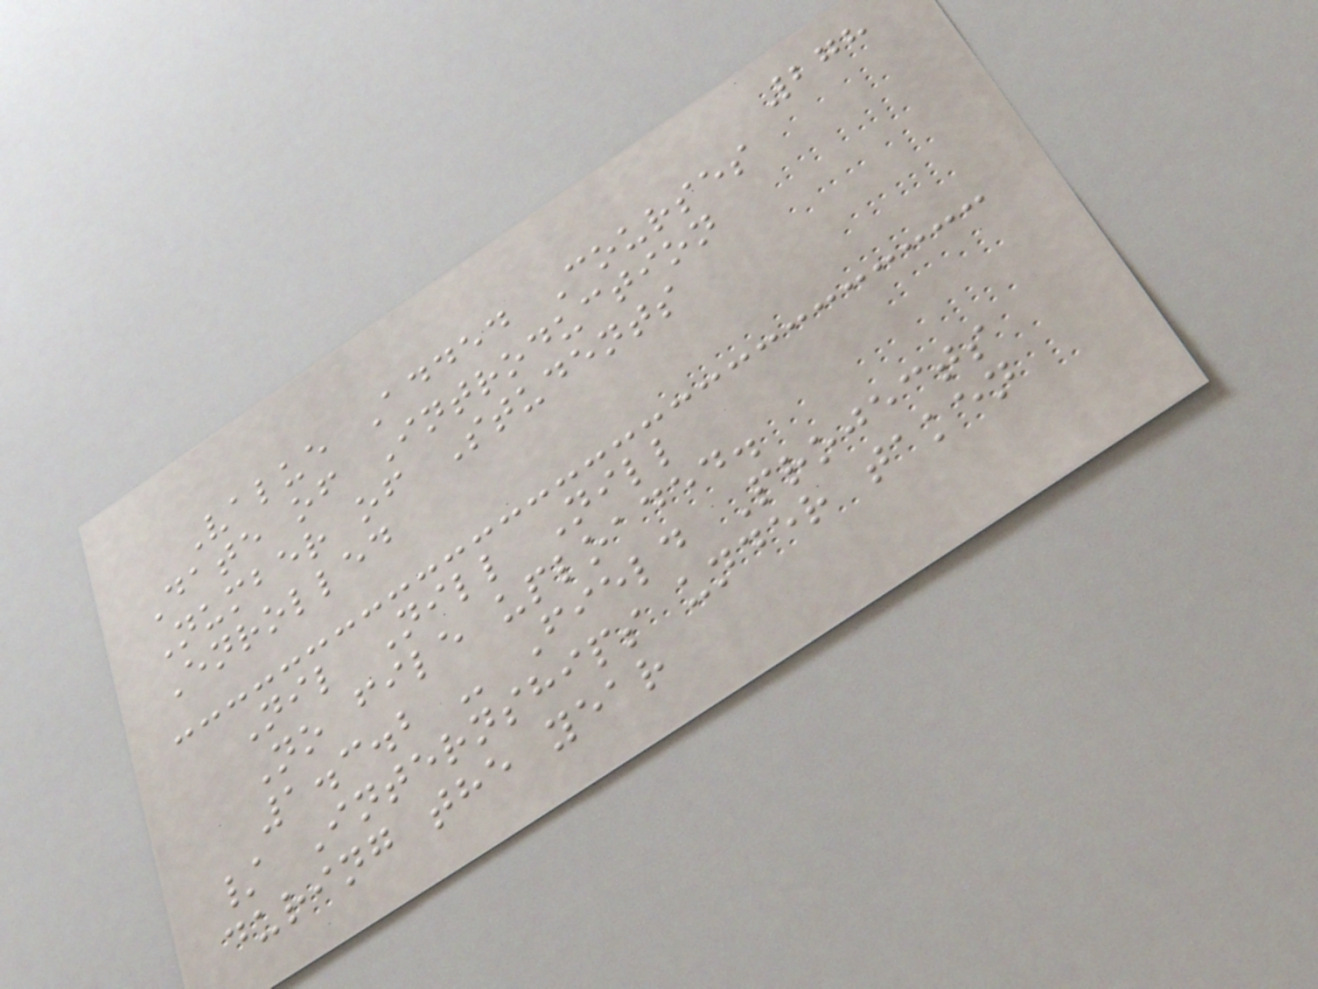278
Value Added Courses
Date of Introduction
Number of Students
Enrolled
Nil Nill Nill
No file uploaded.
1.3.2 - Field Projects
/ Internships under taken
during the year
